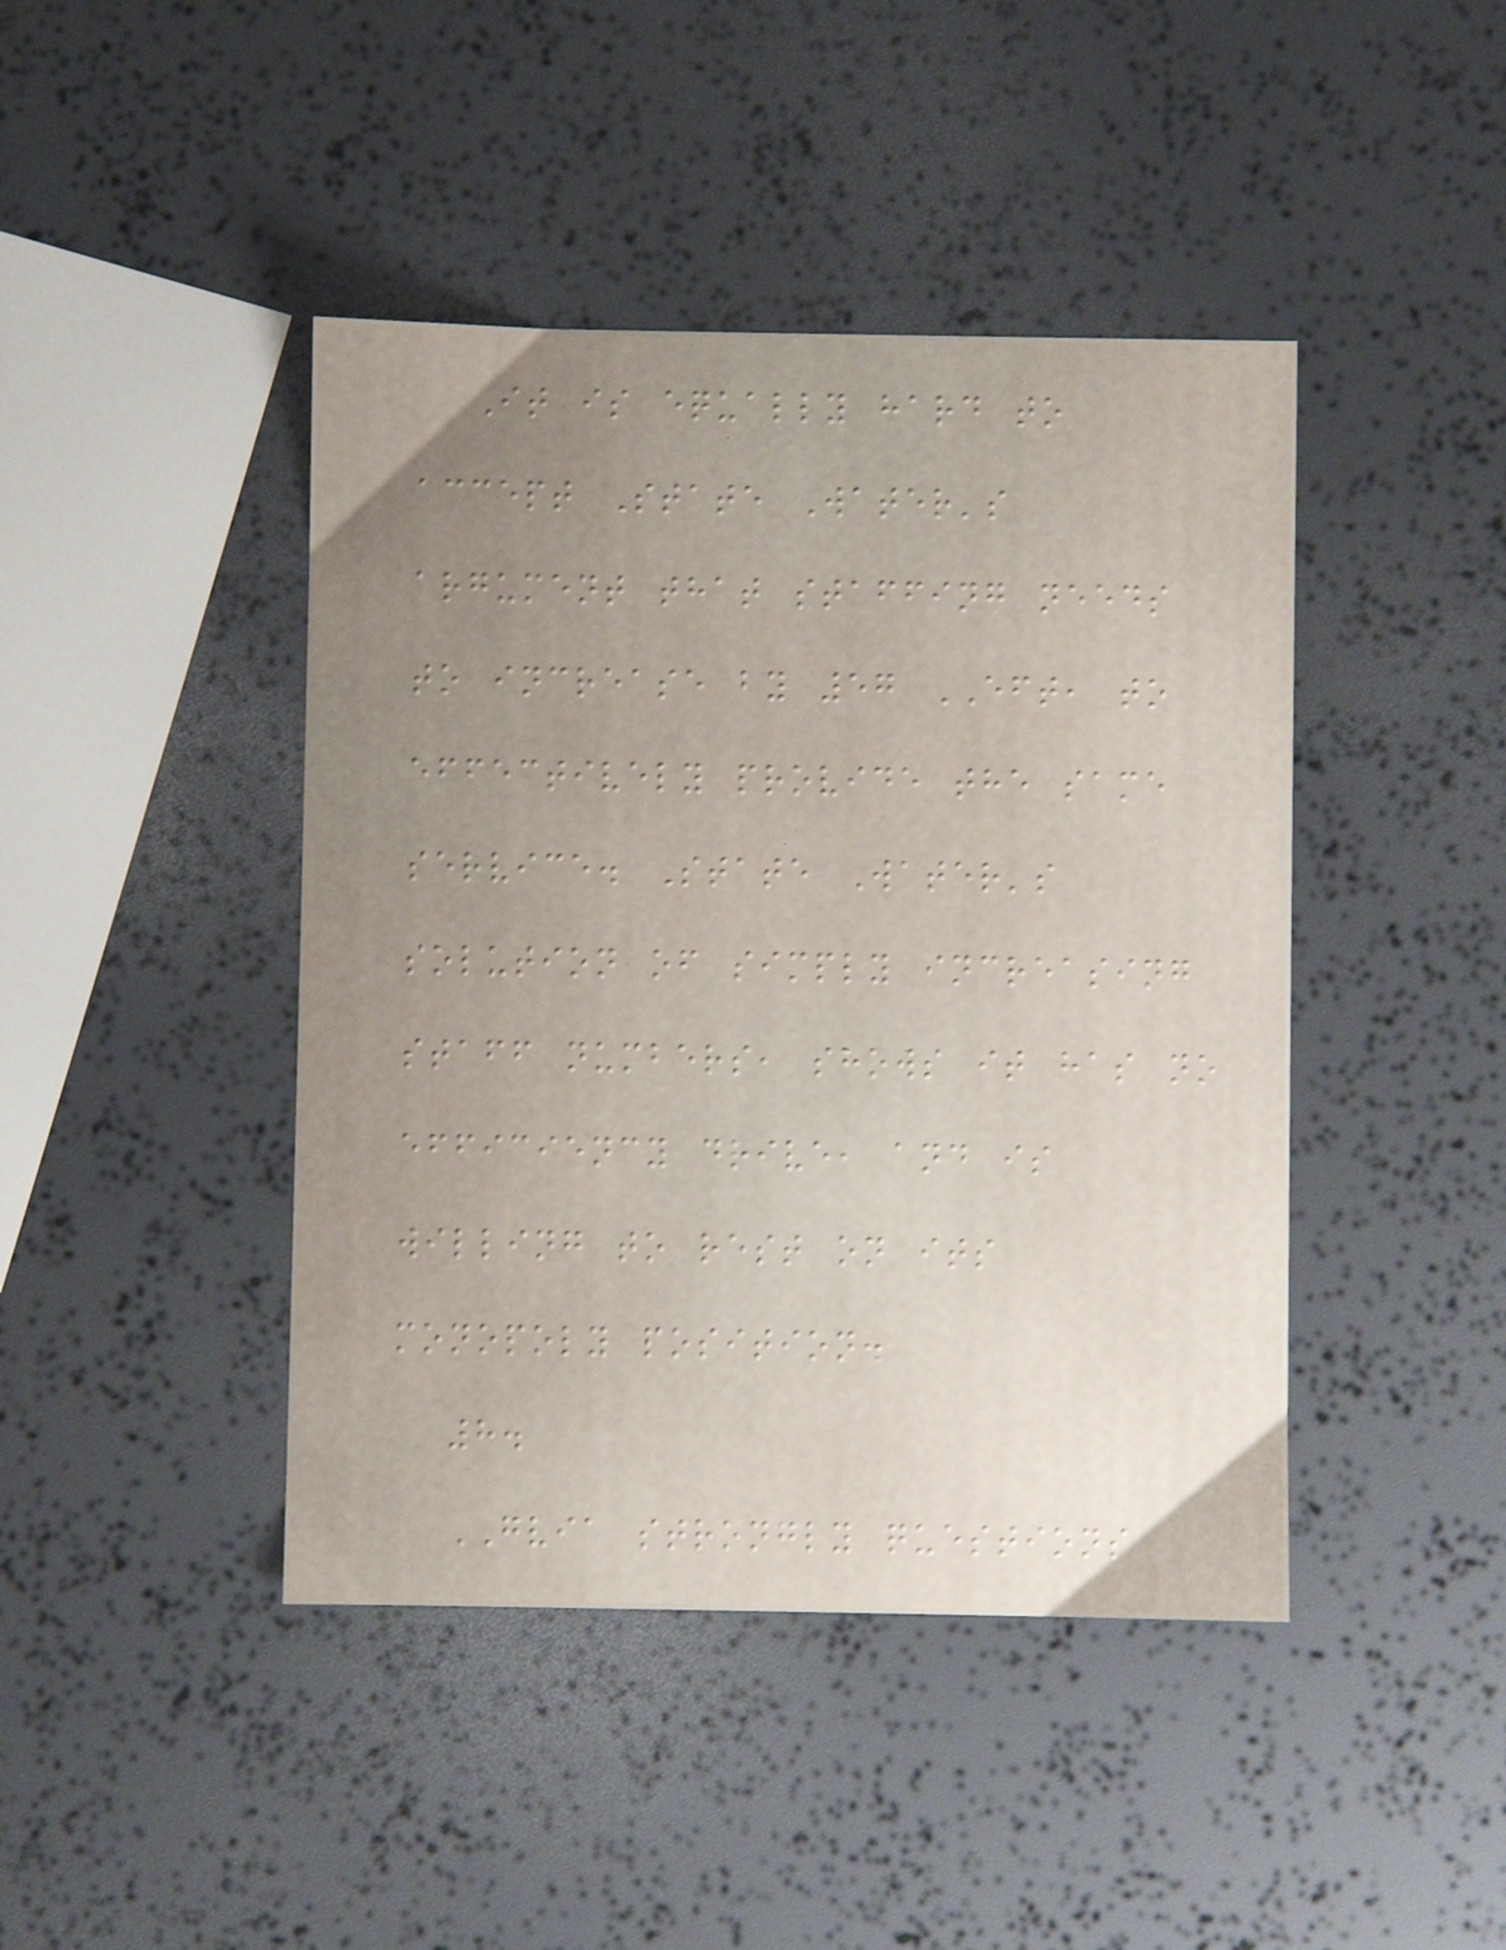It is equally hard to
accept State Water's
argument that staffing needs
to increase by 57 EFT, to
effectively provide the same
service. State Water's
solution of simply increasing
staff numbers, shows it has no
efficiency drive, and is
willing to rest on its
monopoly position.
8.
GVIA strongly questions
